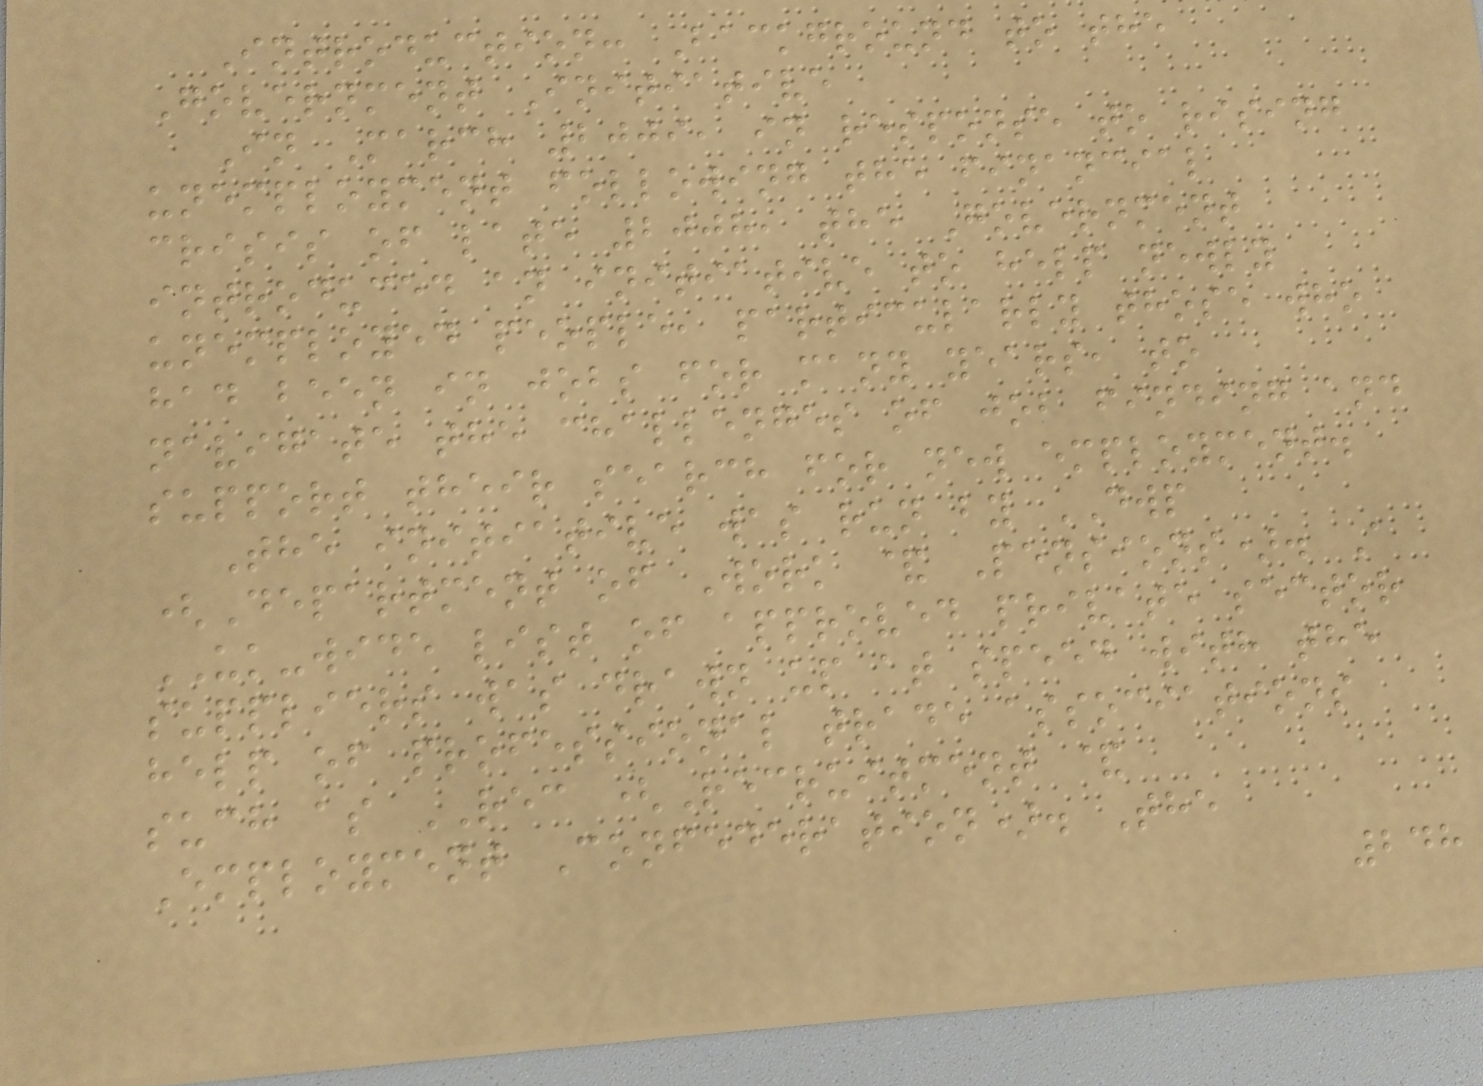Introduction: Background to the
Government Initiative
In March 2009, in response to rising
unemployment following the financial
crisis of late 2008, the Government
introduced an initiative to help newly
unemployed people, particularly those who
had been in jobs for many years, to
navigate the challenges of job finding and
support their search for new employment.
The initiative was run by DWP
(Department of Work & Pensions). A
UK-wide list of approved private sector
suppliers was drawn up at speed with the
help of professional trade associations
such as REC (Recruitment &
Employment Confederation). The
248
